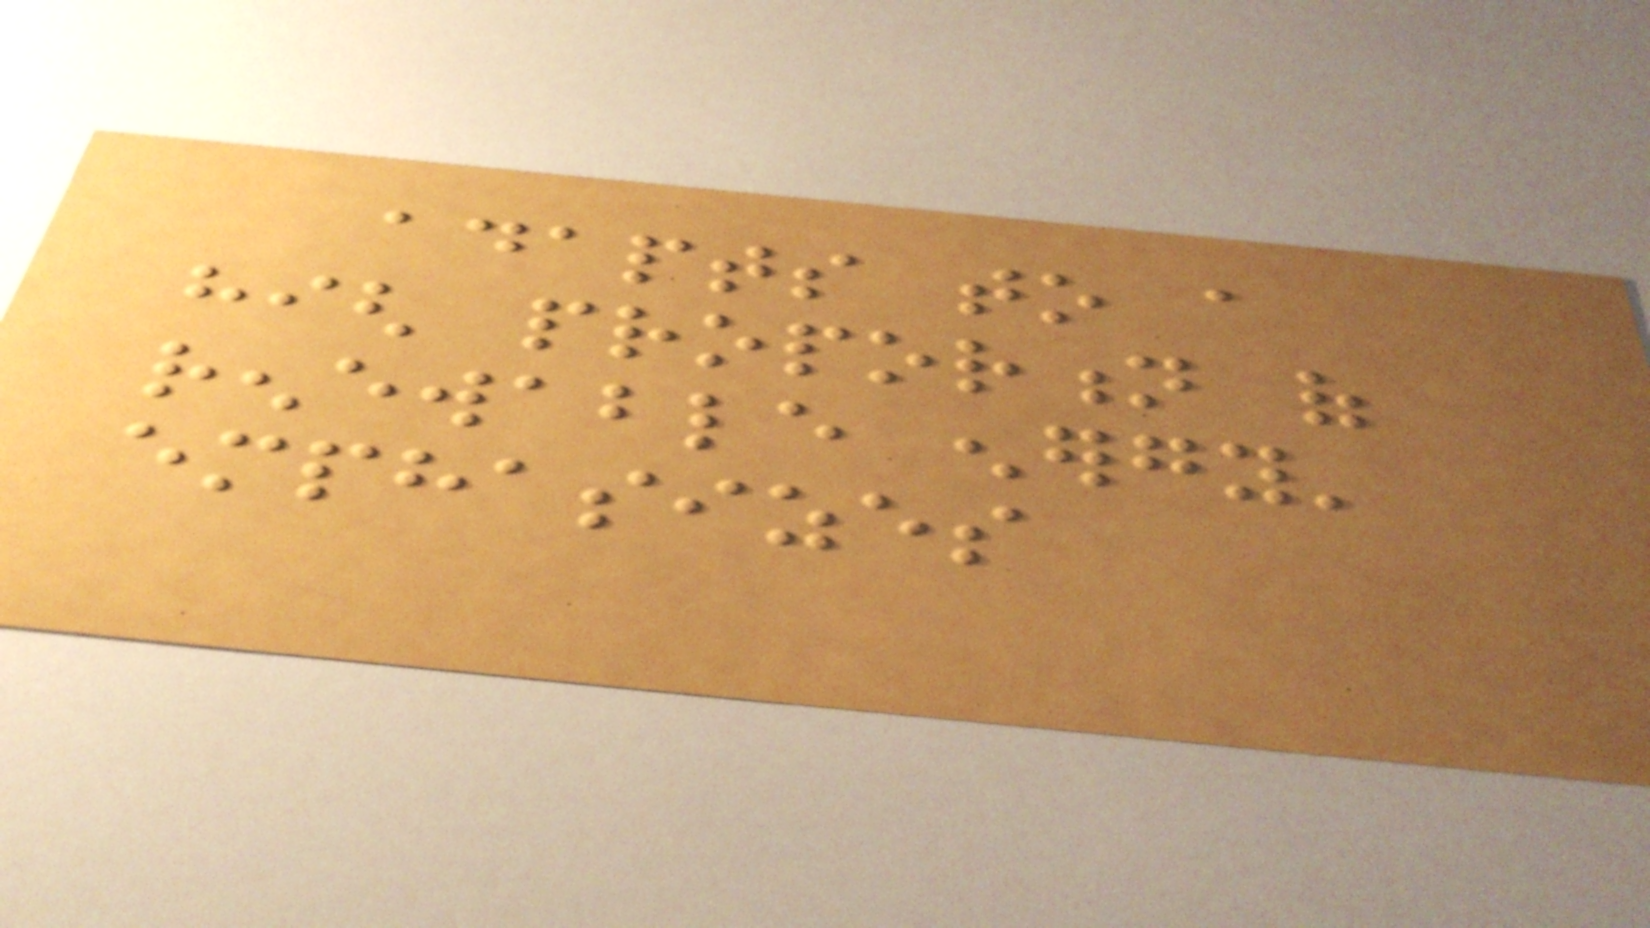adapts to a
high proportion of
renewable energy'
emphasizes
